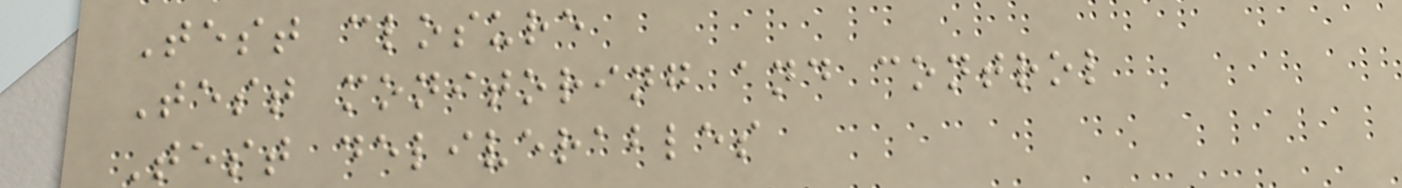Test closure
Test monitoring and control
Test deliverables
